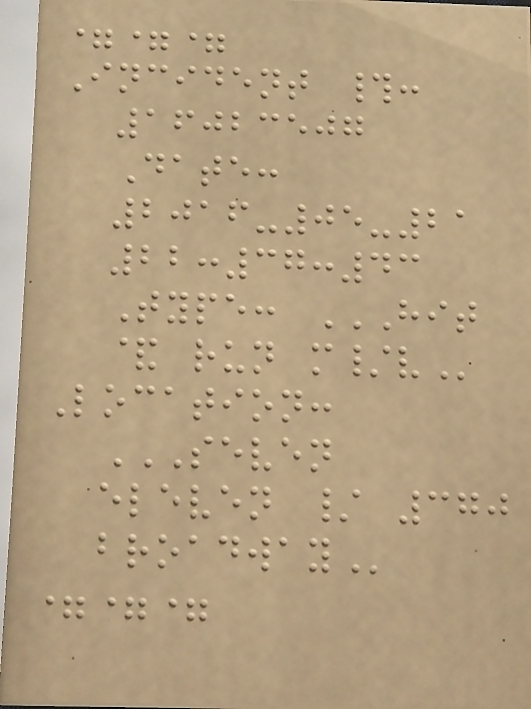===
Incident #:
16023507
Date:
2016-05-21
22:37:43
Type: HIT
& RUN M/V
Location:
SEVEN
ELEVEN / 370
BROADWAY
===
